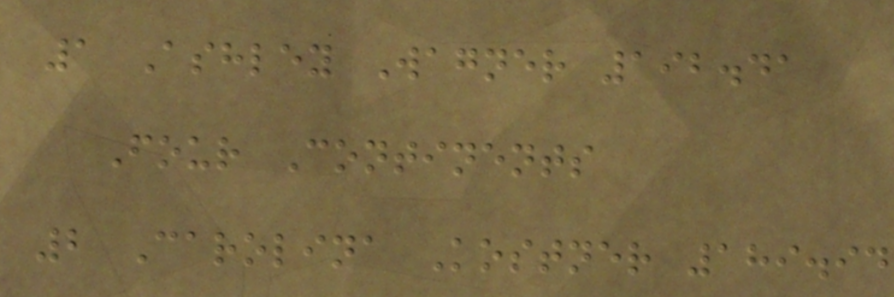1 Ashley Wagner 192.41
Four Continents
2 Carolina Kostner 189.94
